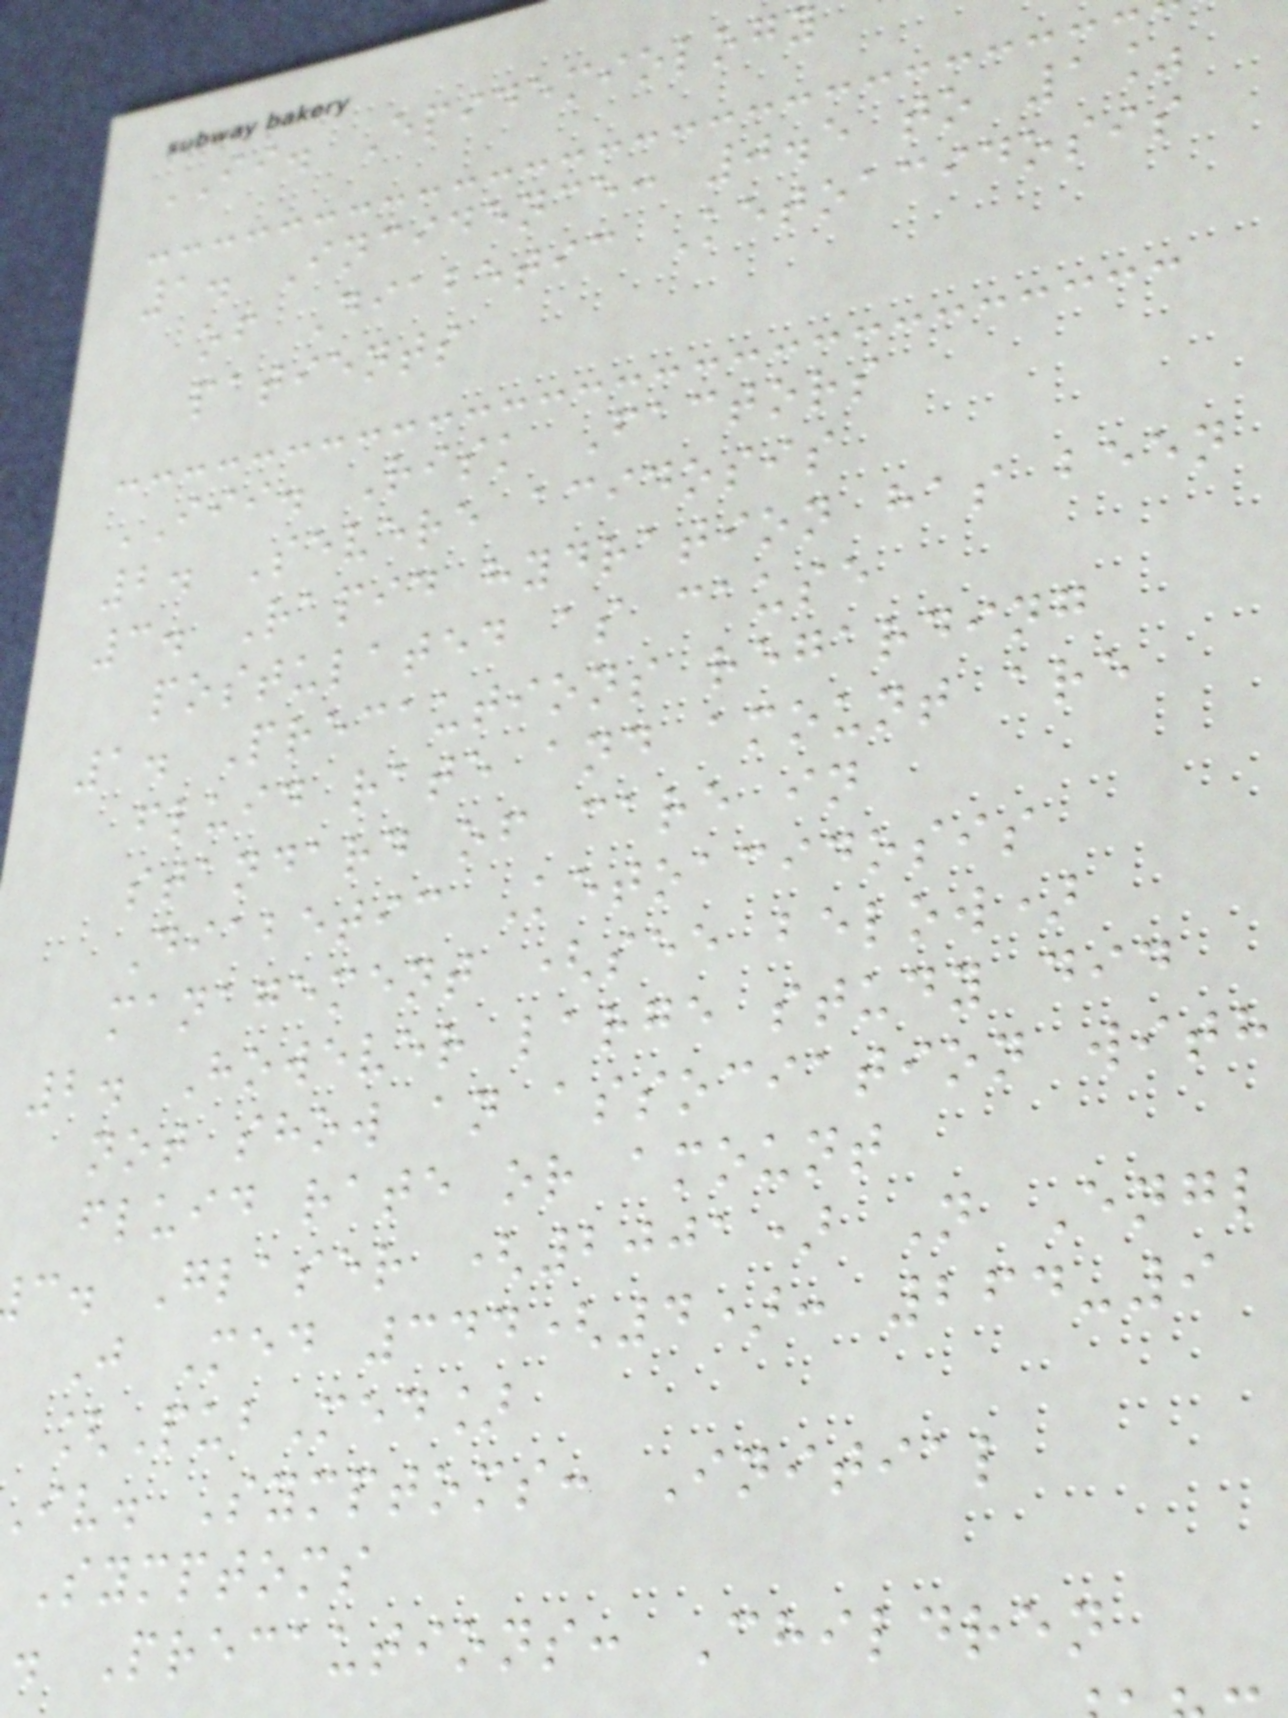II. Epidemiology
1. Incidence: 0.5 to 1%
of Diabetic Ketoacidosis
patients
III. Risk Factors
2. Severe acidosis
3. Rapid hydration has been
postulated as cause
1. Precautions regarding
fluid rate and amount are
standard of care in
Diabetic Ketoacidosis
management (see below)
2. However large study did
not show an association with
fluid rate or amount
c. Glaser (2001) N Engl
J Med 344(4): 264-9
[PubMed]
iv. Symptoms: Initial
Symptoms
. Precautions: Children
